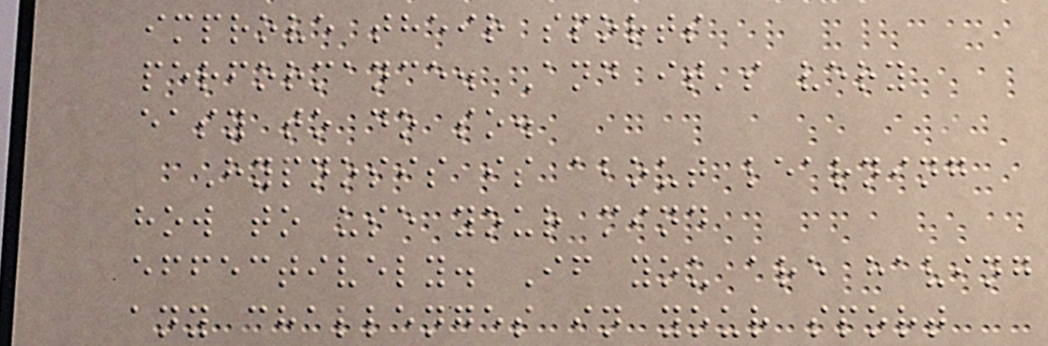improve their sports
performance. And it's very
easy to do so.
Hypnosis is about learning
how to use your mind
effectively. If you are having
any challenges in your sport
